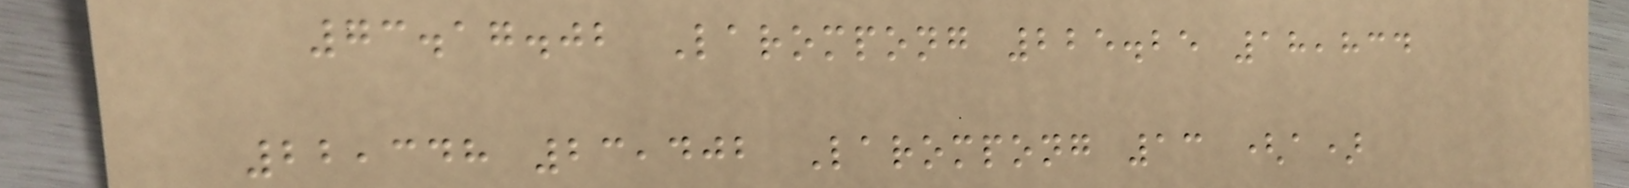73.17.02 Larompong 225.25 18,834
22,348 23,402 Larompong 13 (a)
